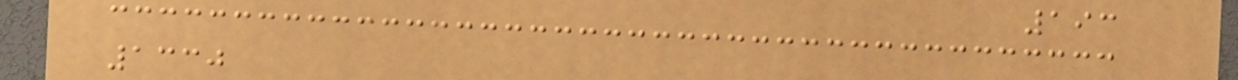193
1330
